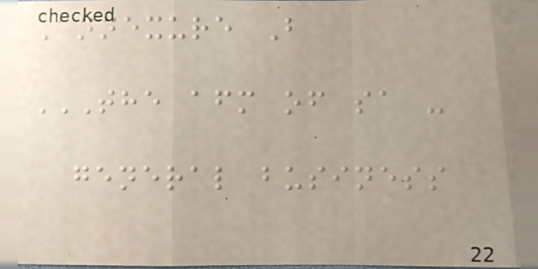Annexure B
THE AFM OF SA -
GENERAL BUSINESS
